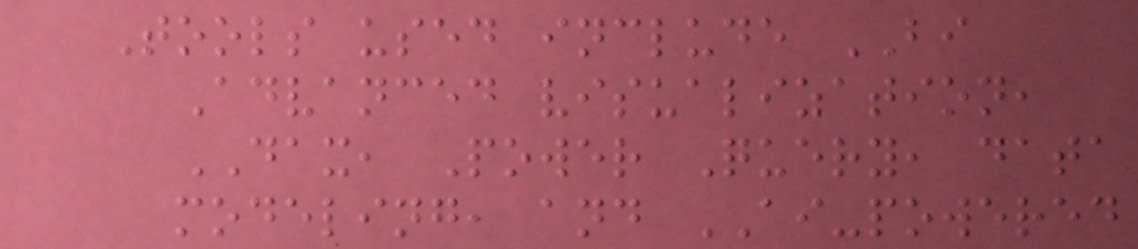Tools used include BI
Advanced visualization,
DAX, Power Query, data
modeling, and AI-powered
